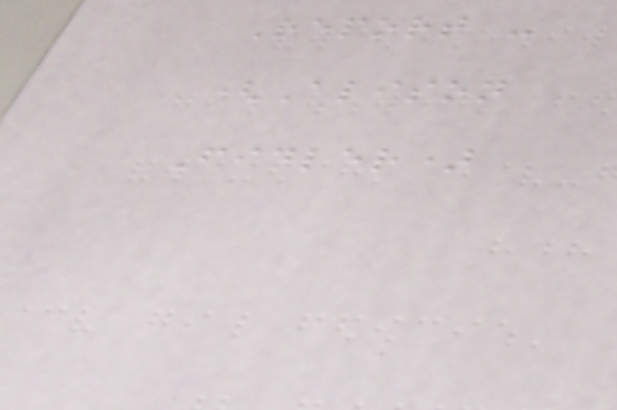Report -
(Alison
Fidler)
